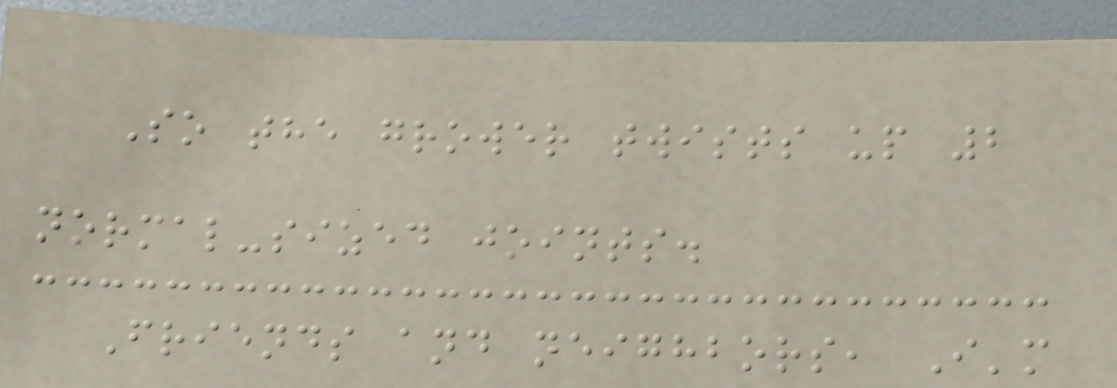So the grower twists up 2
normal-sized joints.
Friends and neighbors, I'm
